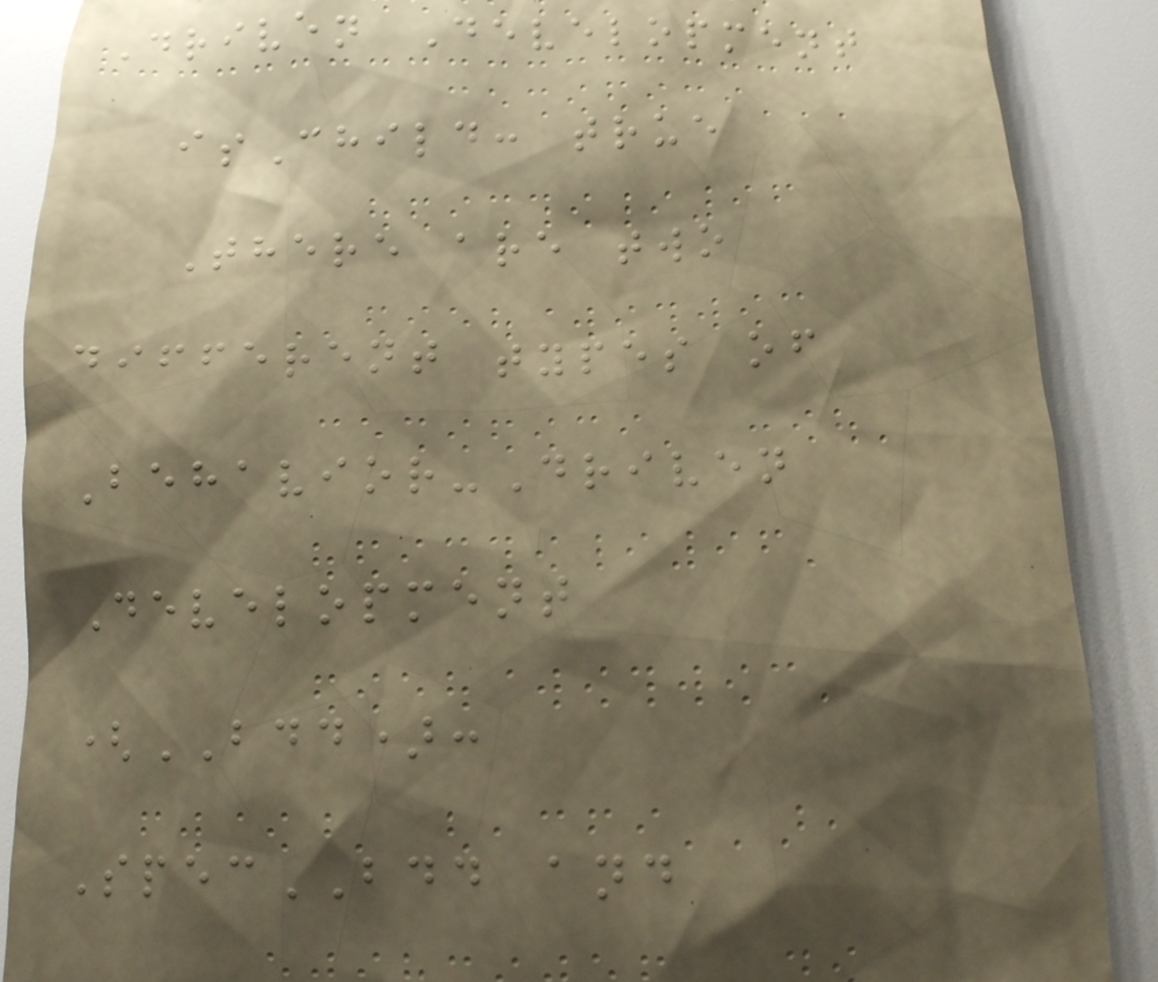Driven Development
isChild: true
There are two
different types of
Behavior-Driven
Development
(BDD):
SpecBDD and
